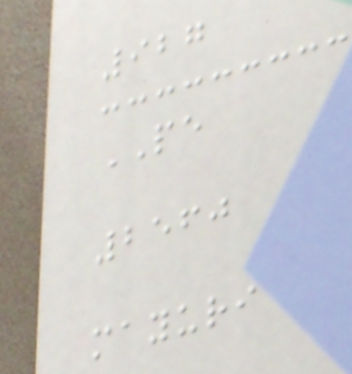927
PE
2560
mayuri
